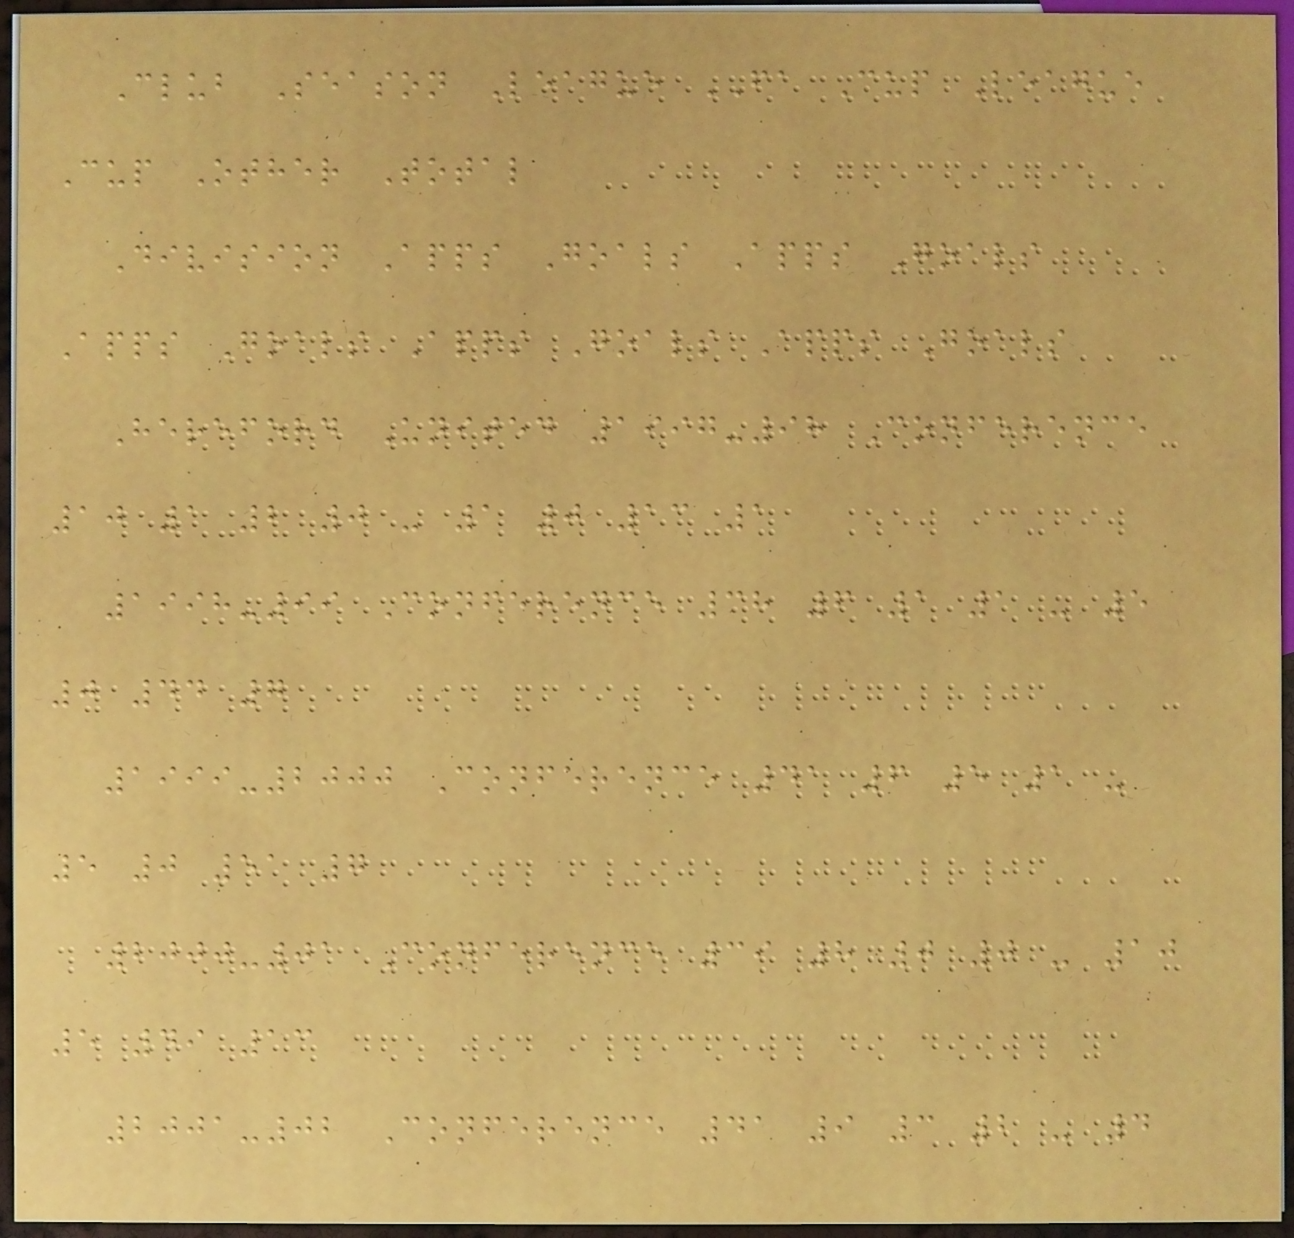Club Season League FA Cup League
Cup Other Total
Division Apps Goals Apps Goals
Apps Goals Apps Goals Apps Goals
Hereford United 1997-98 Conference
10 1 2 0 - 1 0 13 1
1998-99 Conference 38 6 1 1 - 5
0 44 7
1999-2000 Conference 41 6 5 1 -
5 0 51 7
2000-01 Conference 39 8 0 0 - 10
5 49 13
2001-02 Conference 41 9 3 2 - 4
